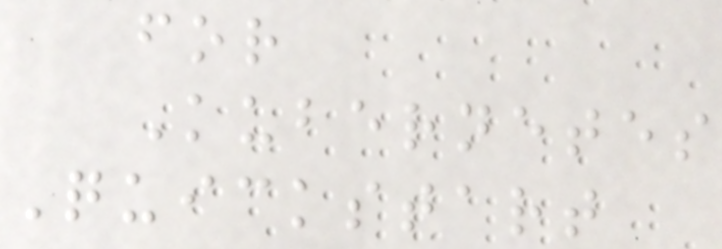for
Kubernetes
Quickstart
